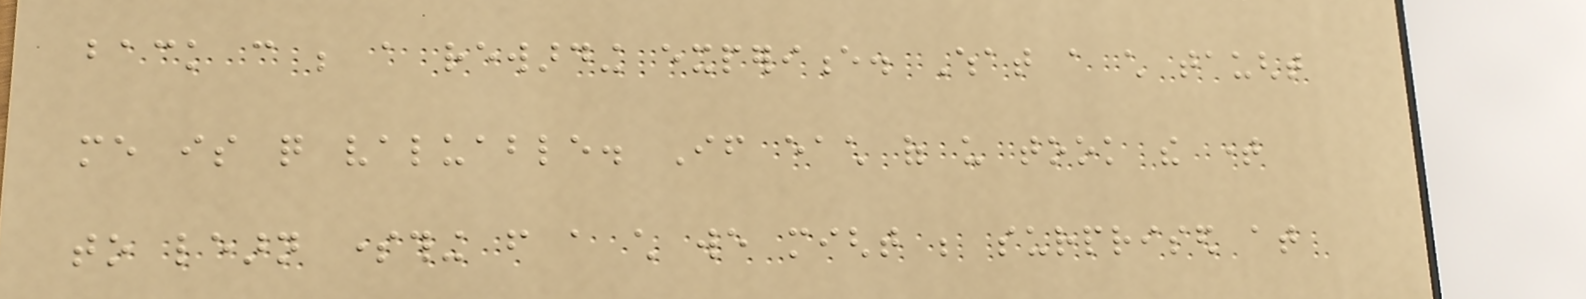back can be a rewarding experience. What a child taught
me is quite valuable. If each of us took the time
to learn something from a child we might be surprised at
